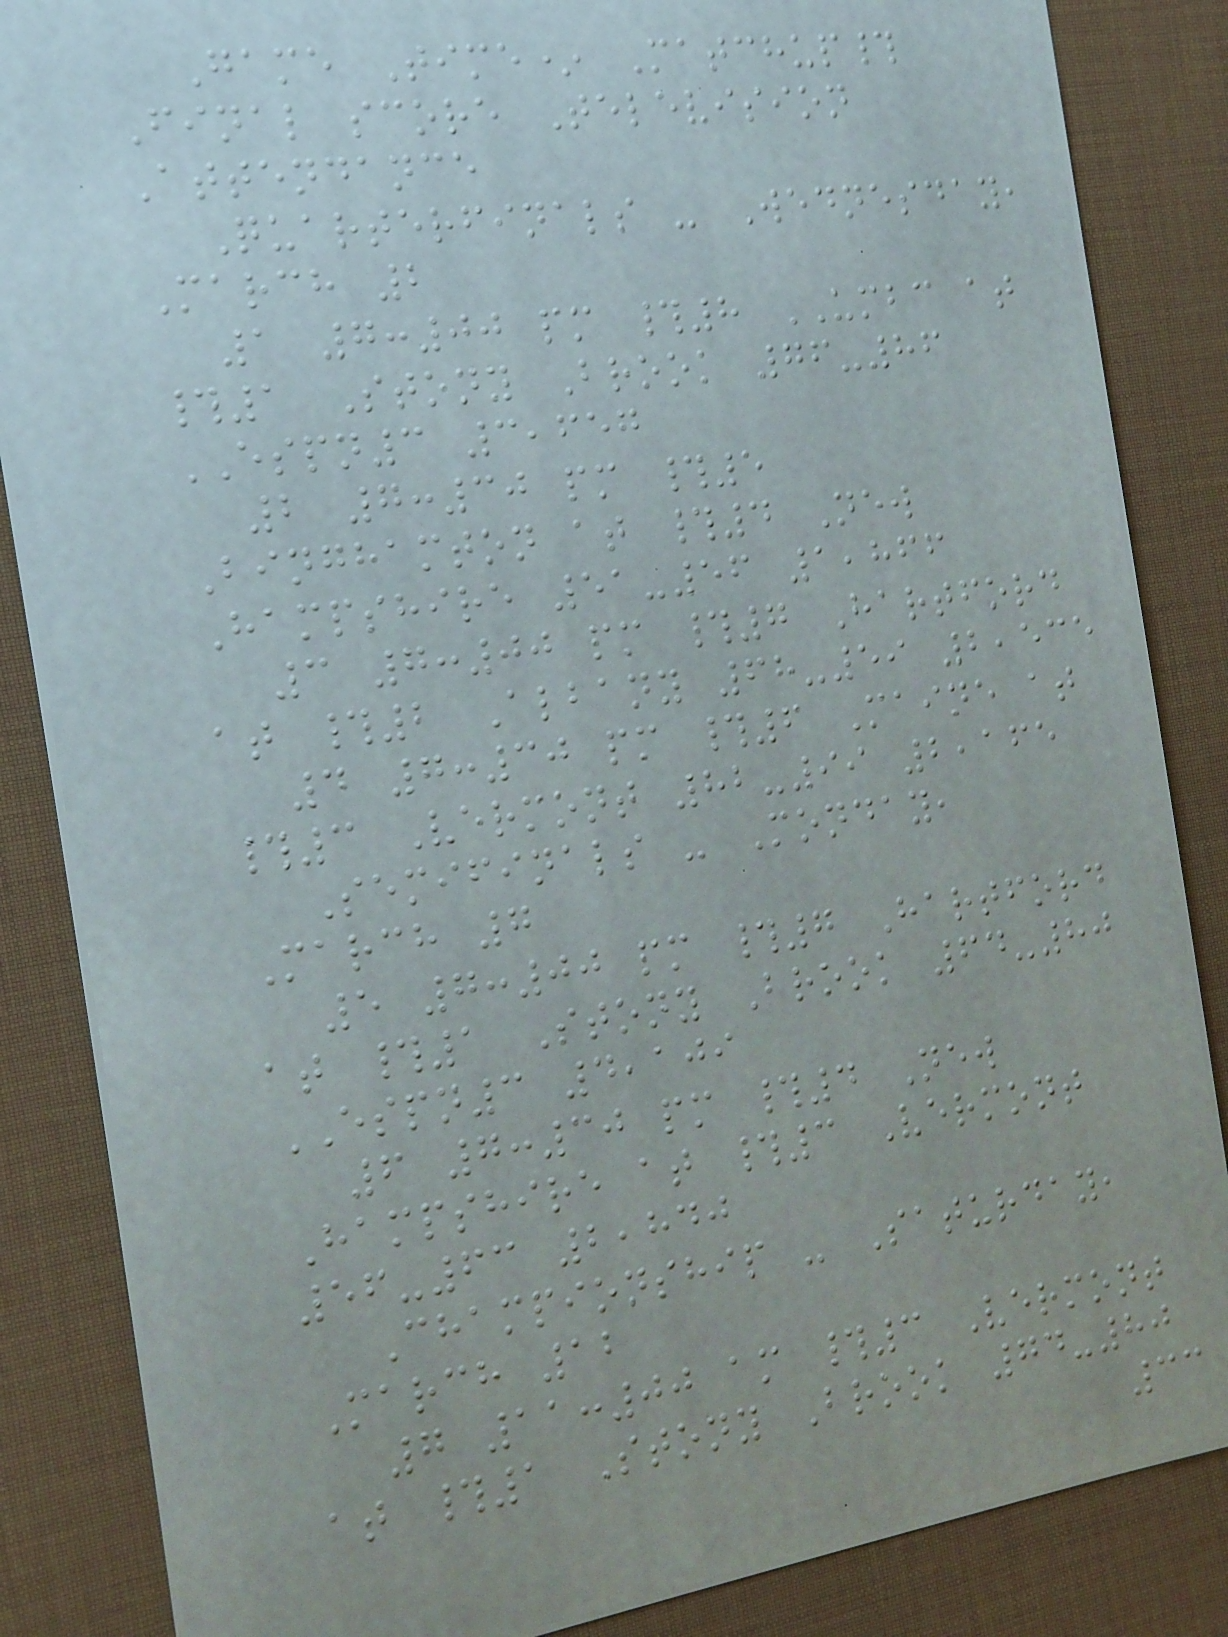Game Time* Matchup#
Final score Television
Attendance
Quarterfinals - Wednesday,
March 2
1 7:00 pm #8 UMBC at
#1 Stony Brook 76-86
ESPN3 3,657
2 7:30 pm #5
Binghamton at #4 New
Hampshire 51-56 1,866
3 7:00 pm #7 Hartford
at #2 Albany 68-59 2,535
4 7:30 pm #6 Maine at
#3 Vermont 82-99 2,165
Semifinals - Monday,
March 7
5 7:00 pm #7 Hartford
at #1 Stony Brook 64-80
ESPN3 4,109
6 7:30 pm #4 New
Hampshire at #3 Vermont
56-63 2,840
Championship - Saturday,
March 12
7 11:00 am #3 Vermont
at #1 Stony Brook 74-80
33
